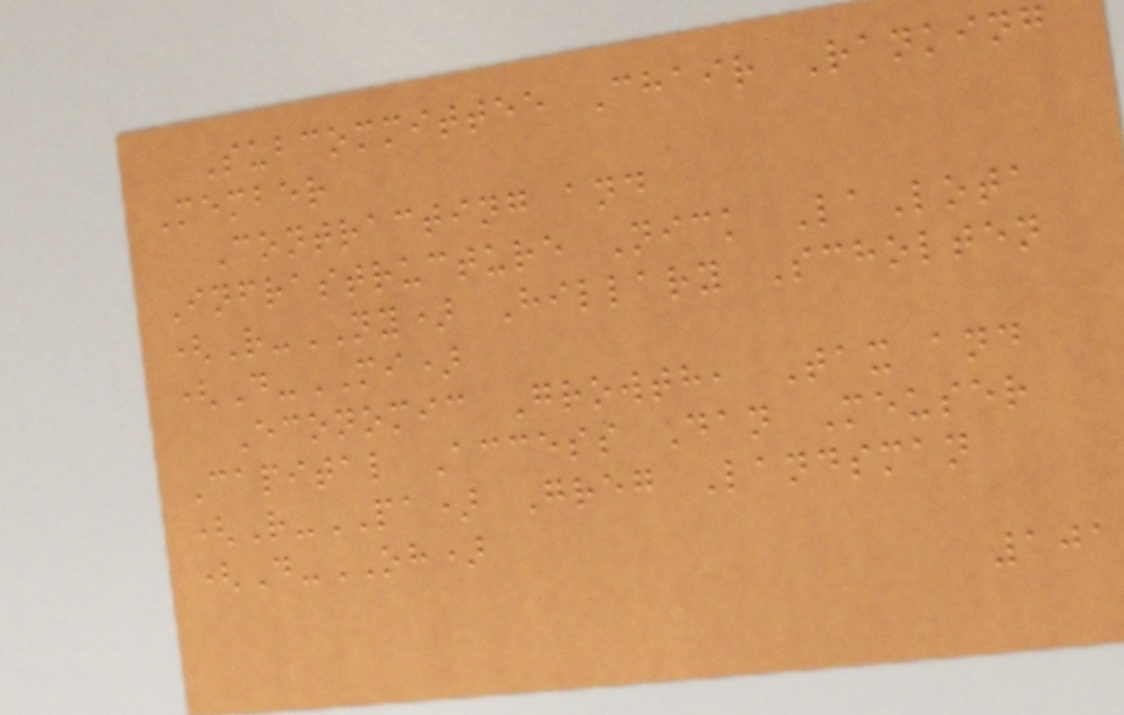Subcommittee Chair Ranking
Member
Contracting and
Infrastructure Nick LaLota
(R-NY) Hillary Scholten
(D-MI)
Economic Growth, Tax and
Capital Access Dan Meuser
(R-PA) Greg Landsman
(D-OH)
101
